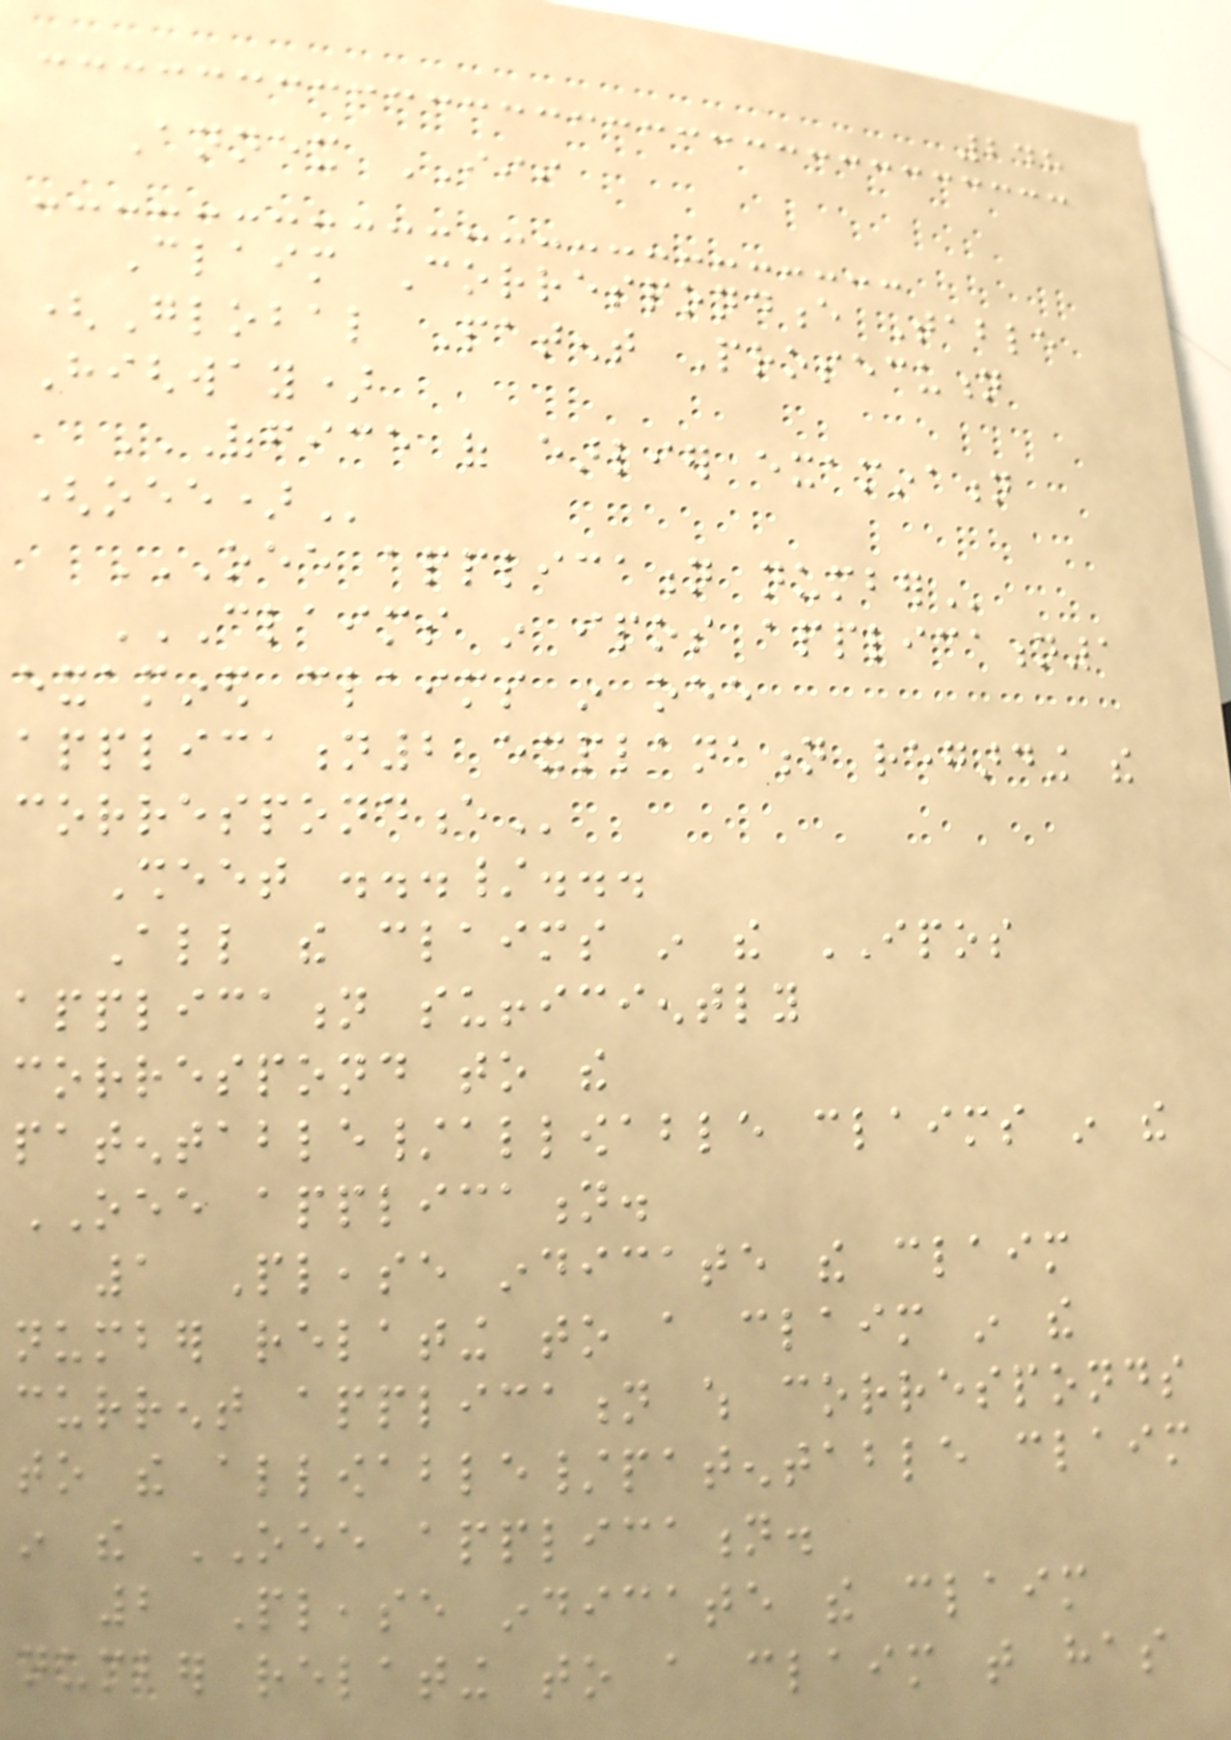248
Annex III
Claim Correspondence Table
(Global Patent Prosecution
Highway)
OFFICE OF EARLIER EXAMINATION
(OEE)
OEE APPLICATION NUMBER
CLAIMS IN IPOS APPLICATION1
EXAMINED CLAIMS IN OEE
APPLICATION2 EXPLANATION REGARDING THE
CORRESPONDENCE
Sheet .../...
All the claims in the IPOS
application sufficiently
correspond to the
patentable/allowable claims in the
OEE application.
1 Please indicate the claim
number relating to a claim in the
current application which corresponds
to the allowable/patentable claim
in the OEE application.
2 Please indicate the claim
number relating to a claim that has
